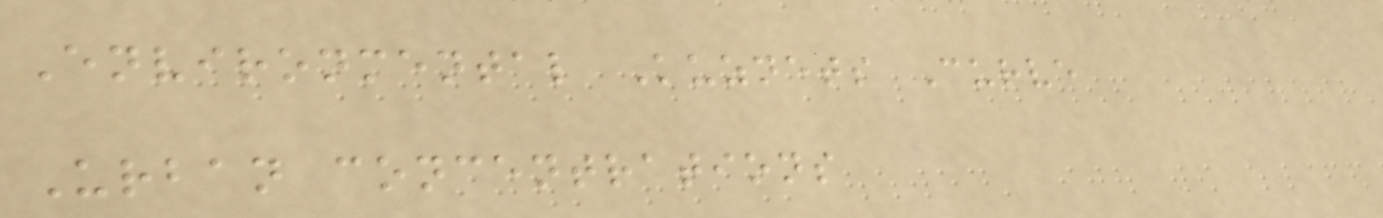Environmental Kuznets Curve
Urban concentrations
